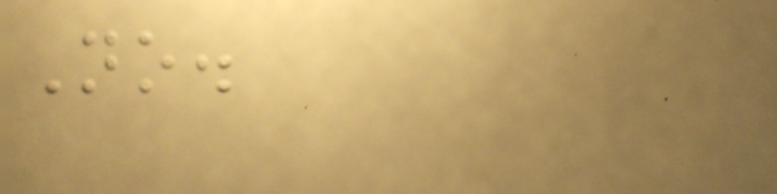No.
